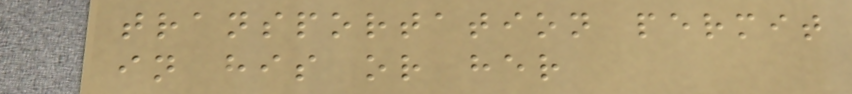transportation permit
in his or her
